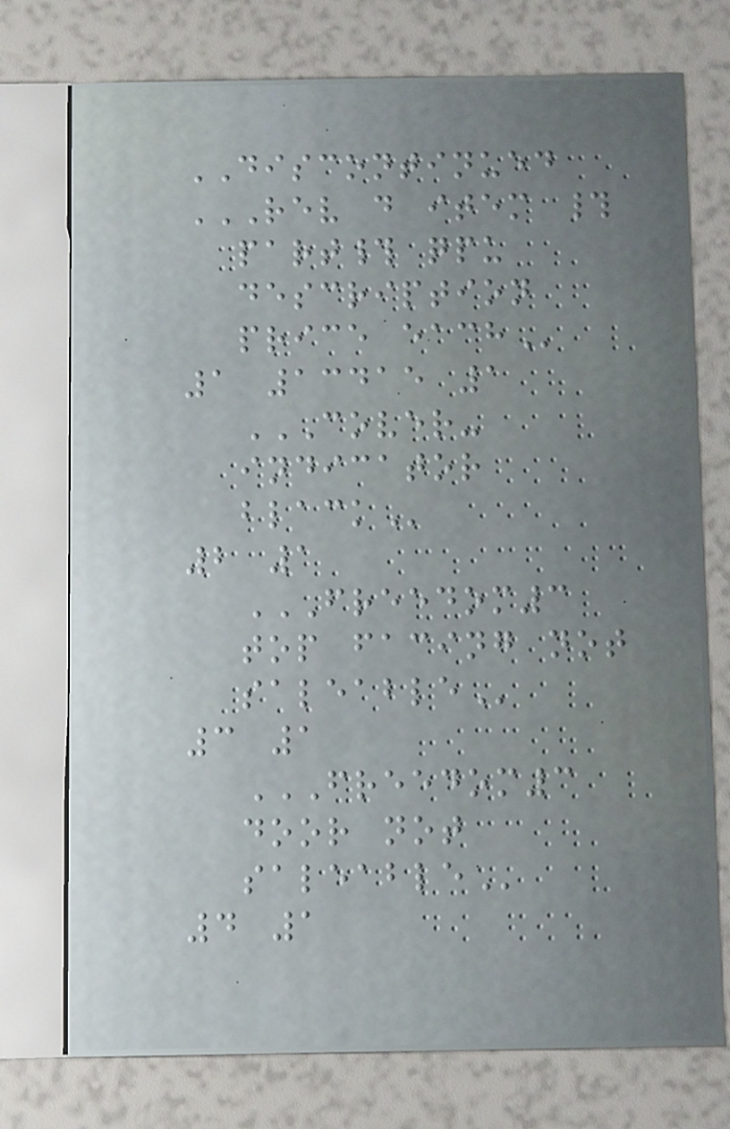DISCONTINUED
REV D ITEM #
PART# QPU
DESCRIPTION
PRICE EACH
1 13415 1
COVER-
INDICATOR
BLACK
2 1
FREEDOM3
TOP FACING NOT
SALEABLE
3 1
FREEDOM3
DOOR NOT
SALEABLE
4 1
